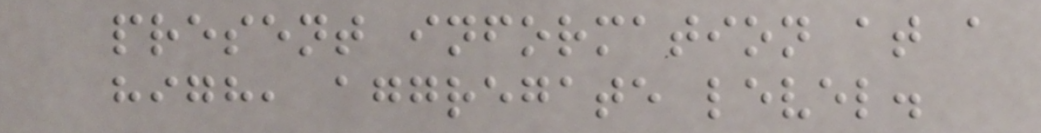present information at a
high, aggregate level.
